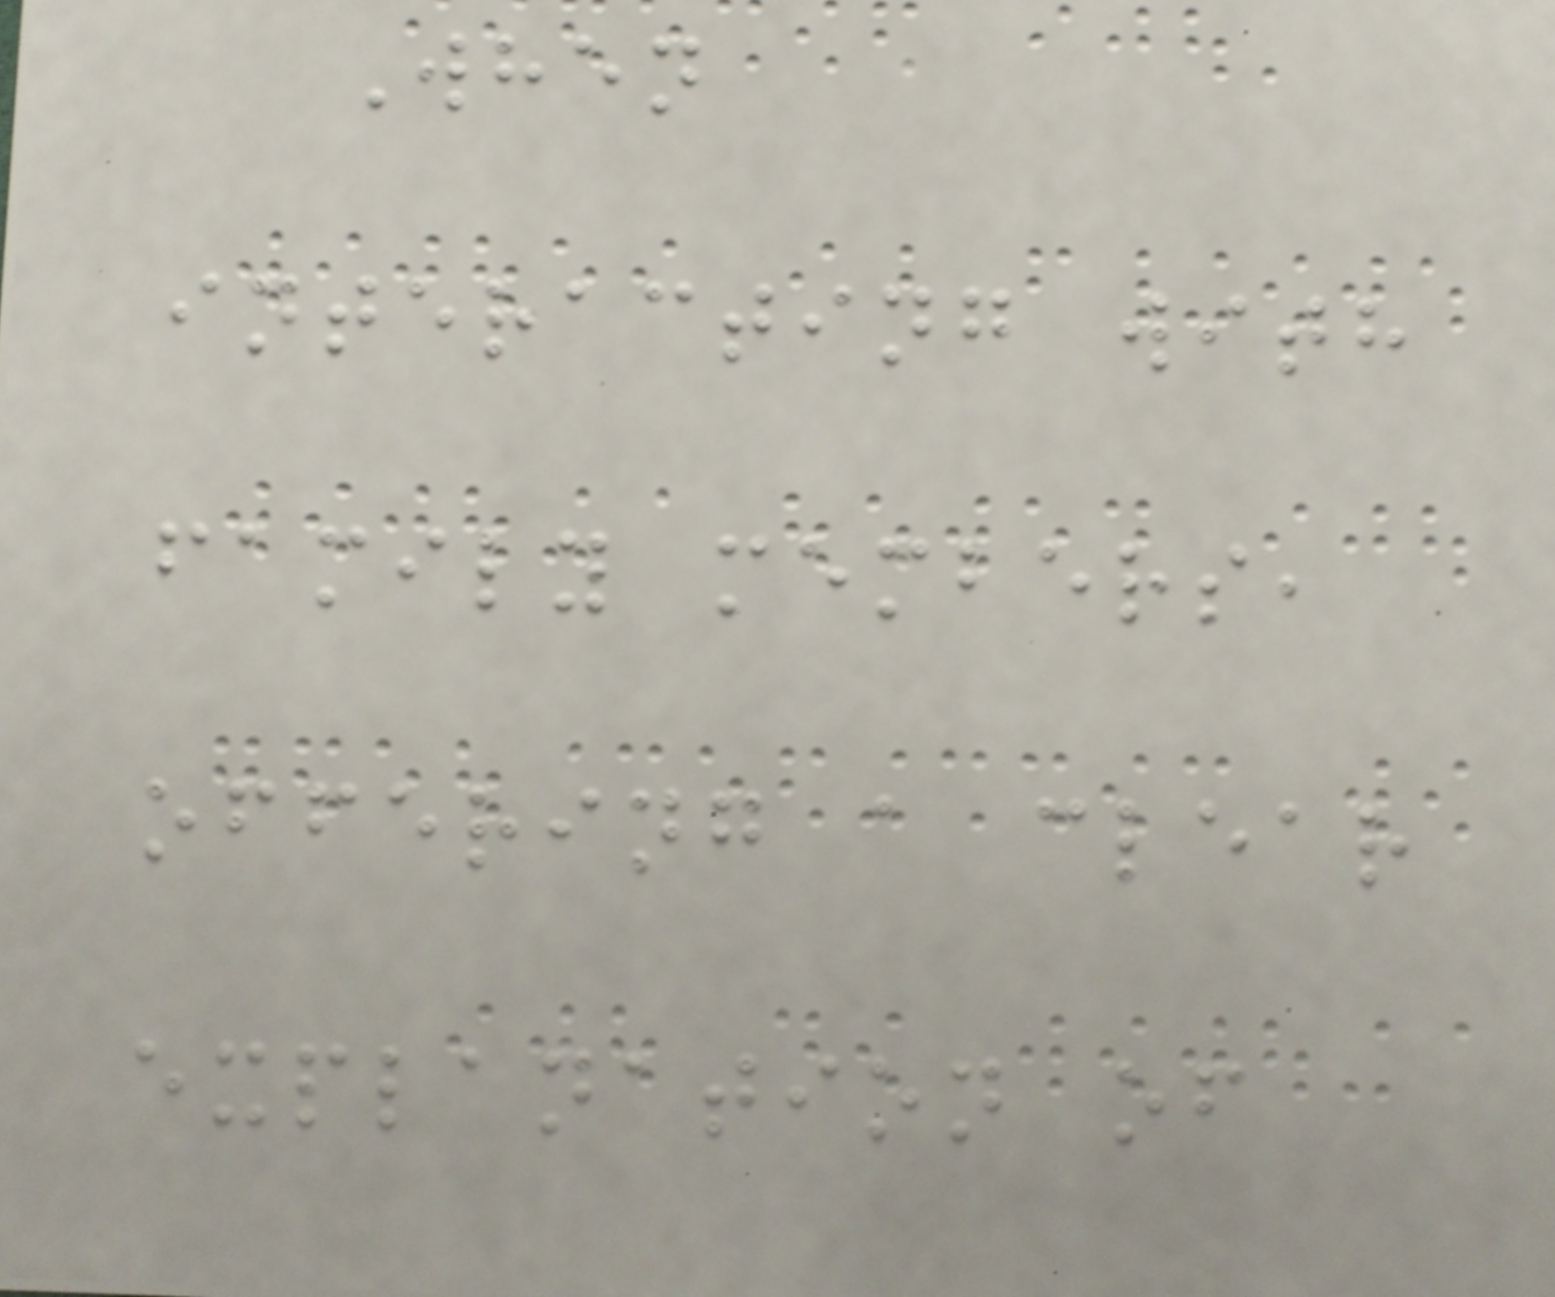When
interacting with
family members,
offering a clear
explanation of
